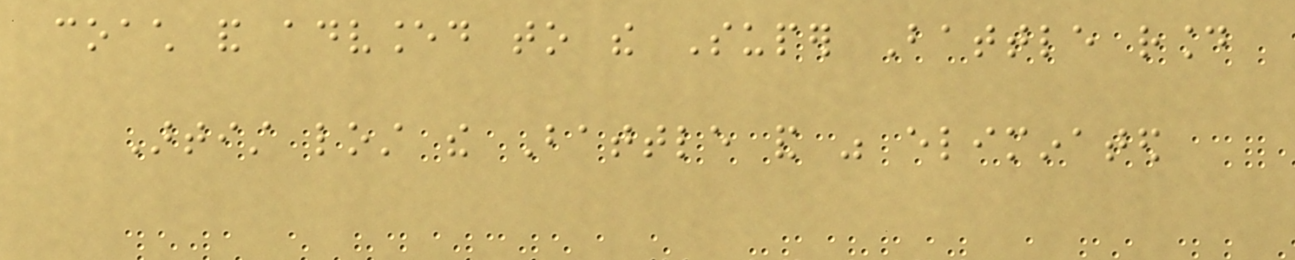coach and advanced to the Super Battle round
Artist lost the Battle and was eliminated
